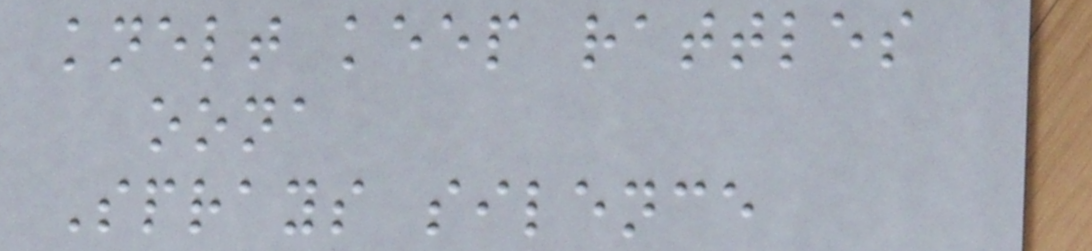knelt keep rattles
oona
Sprays silence
